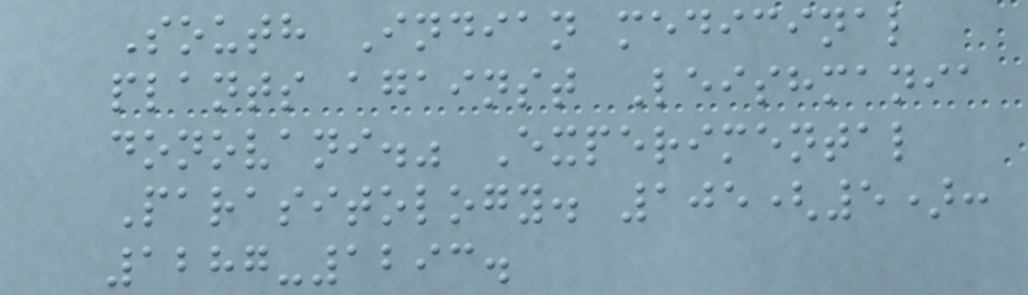South Indian medicinal
plants against Leishmania
donovani." Experimental
Parasitology. 105(5):
1287-1293.
